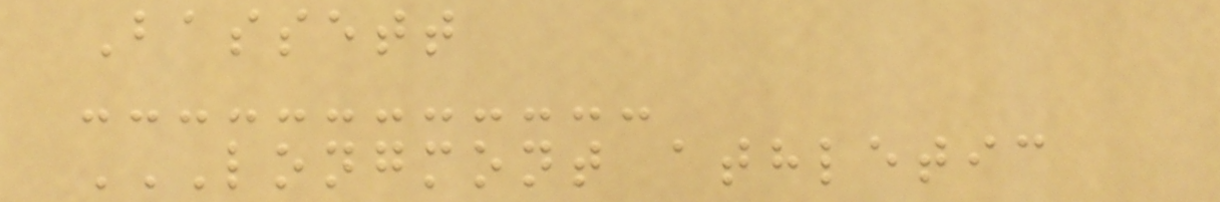Bassett
LONGMONT ATHLETIC
